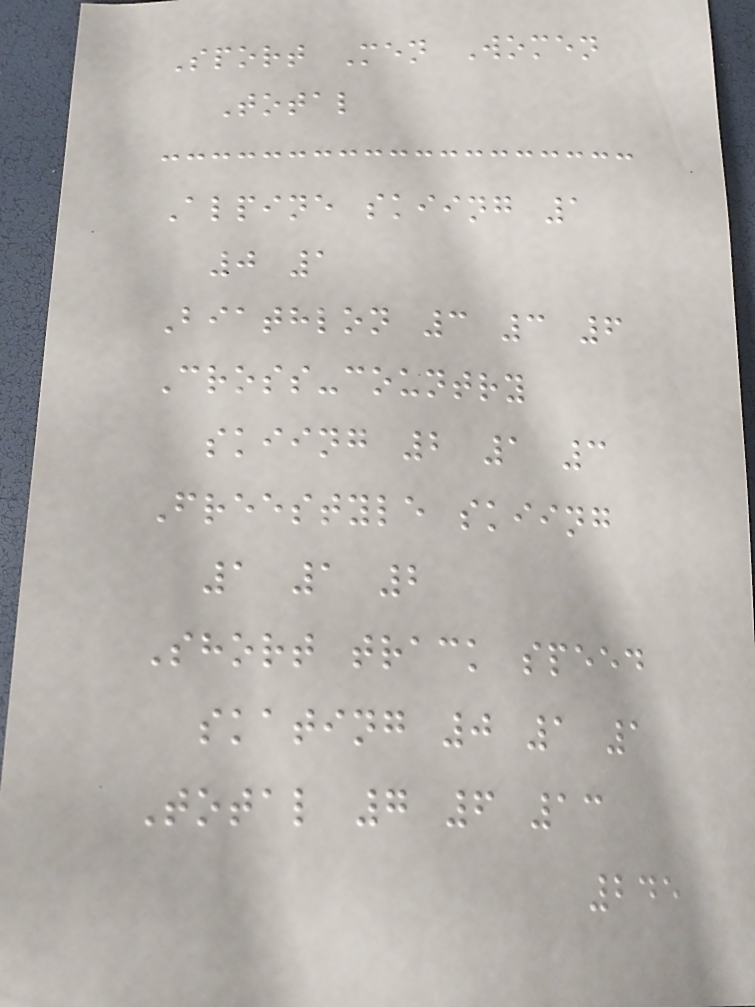Sport Men Women
Total
Alpine skiing 1
0 1
Biathlon 3 3 6
Cross-country
skiing 2 1 3
Freestyle skiing
1 1 2
Short track speed
skating 0 1 1
Total 7 6 13
245
